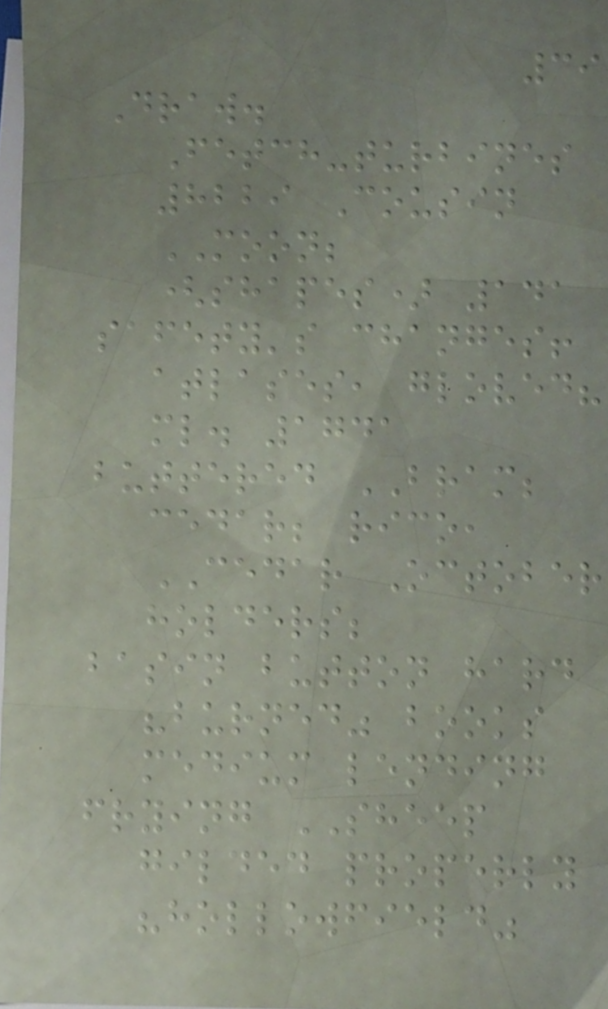39
Draw.
Fetch-turbines
8229 Cousin
MOON;
(shapes) 141
safety's changes!
atlases, gloved?
ml. 1741
buttered BRAM;
cedar; rico,
CEDAR October
holders;
basin button hard
"burned" books
medium lending
frying SHEEP
gilded properly
"hollowfield"
